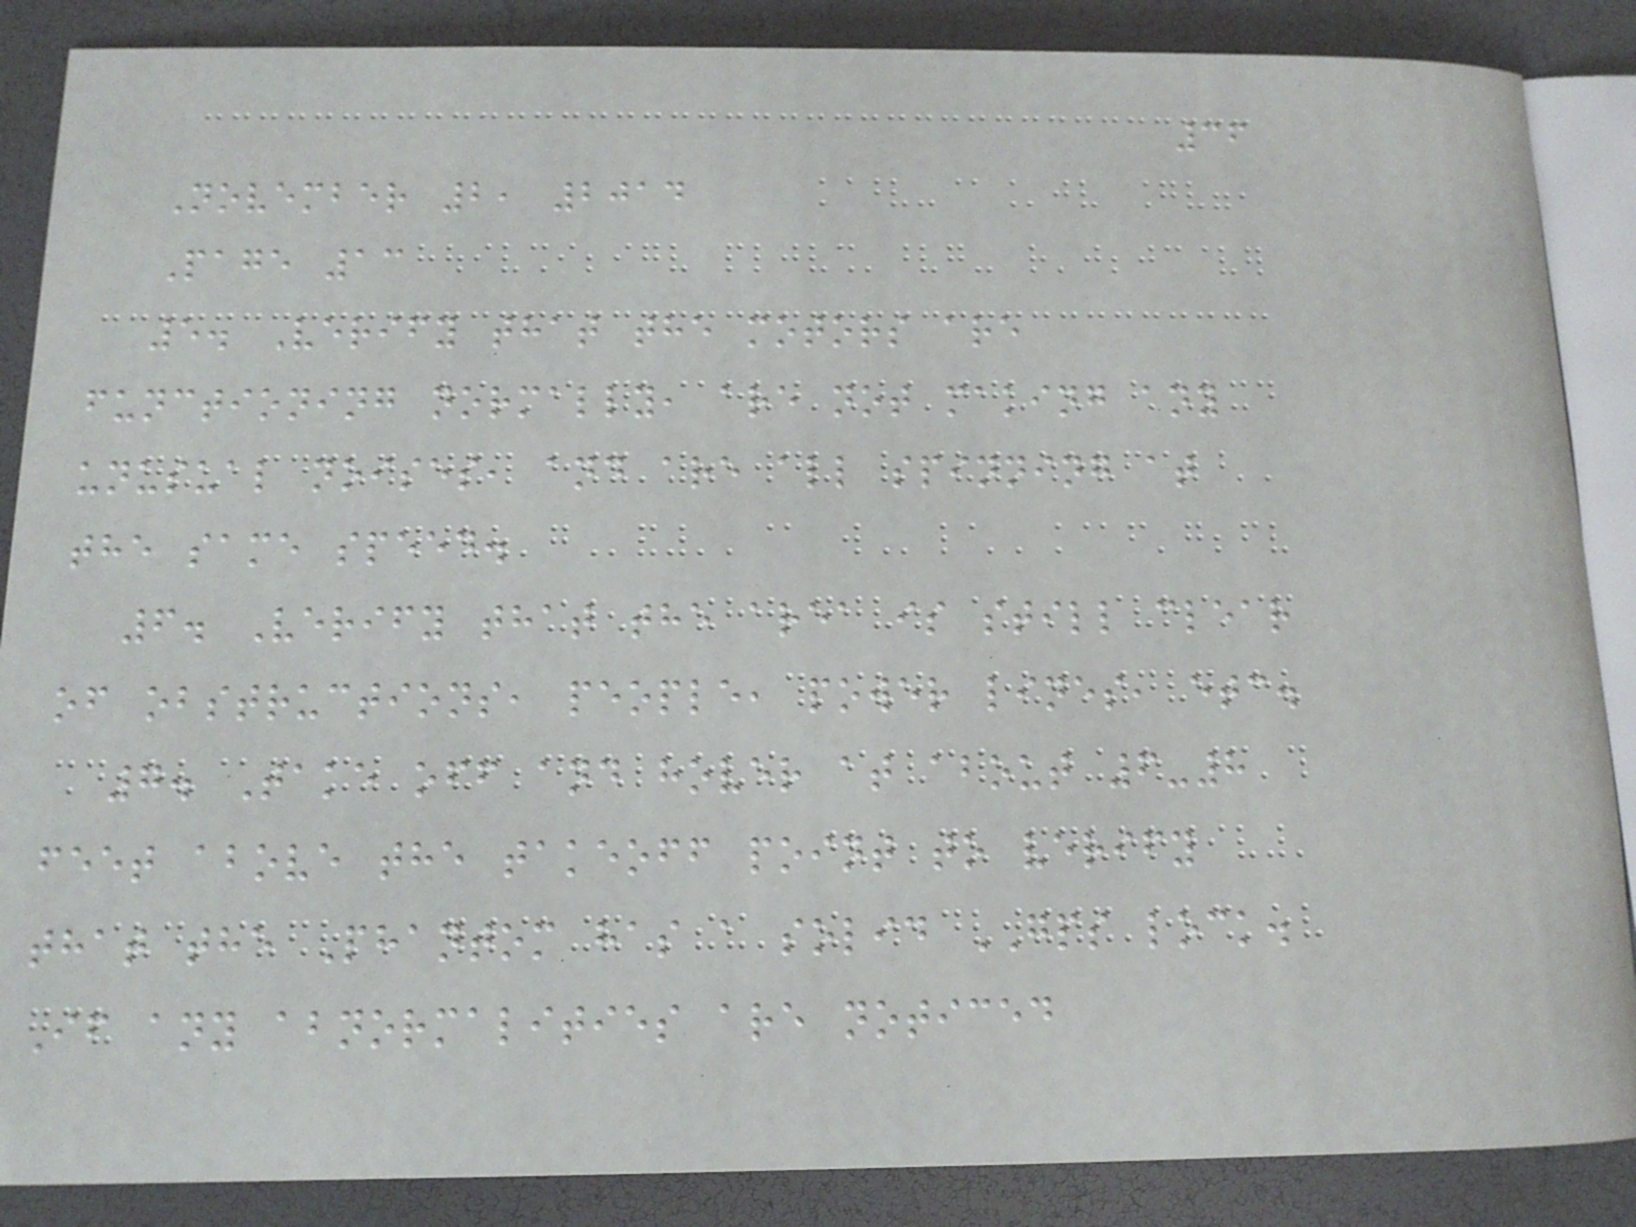36
November 2, 2014
Page 13
5. Verify that the motors are
functioning normally, are not making any
unusual noises, and are all spinning at
the same speed.
6. Verify that the area is still clear
of obstructions, people, power lines, etc.
7. Take off and hover at about 6-8
feet above the takeoff point to verify
that the Phantom has a solid GPS lock.
If any abnormalities are noticed
